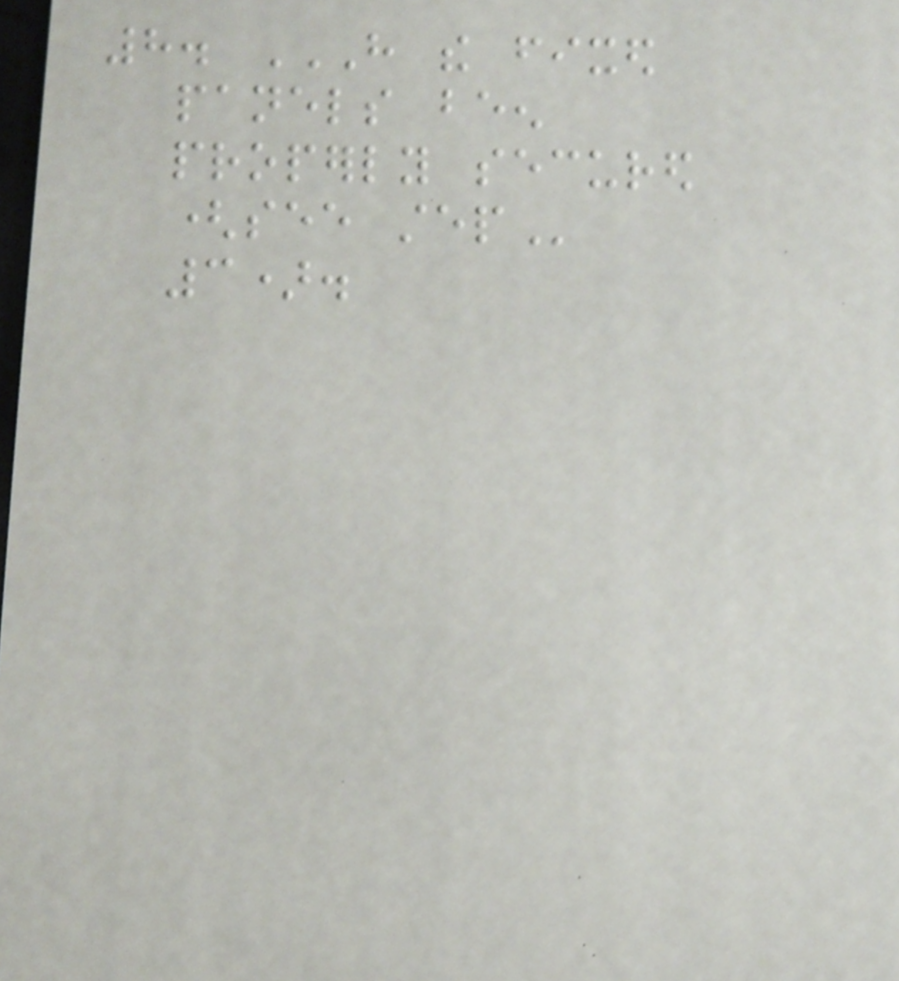8. HAVE THE FIXED
PANELS BEEN
PROPERLY SECURED
(SEE STEP
3).
